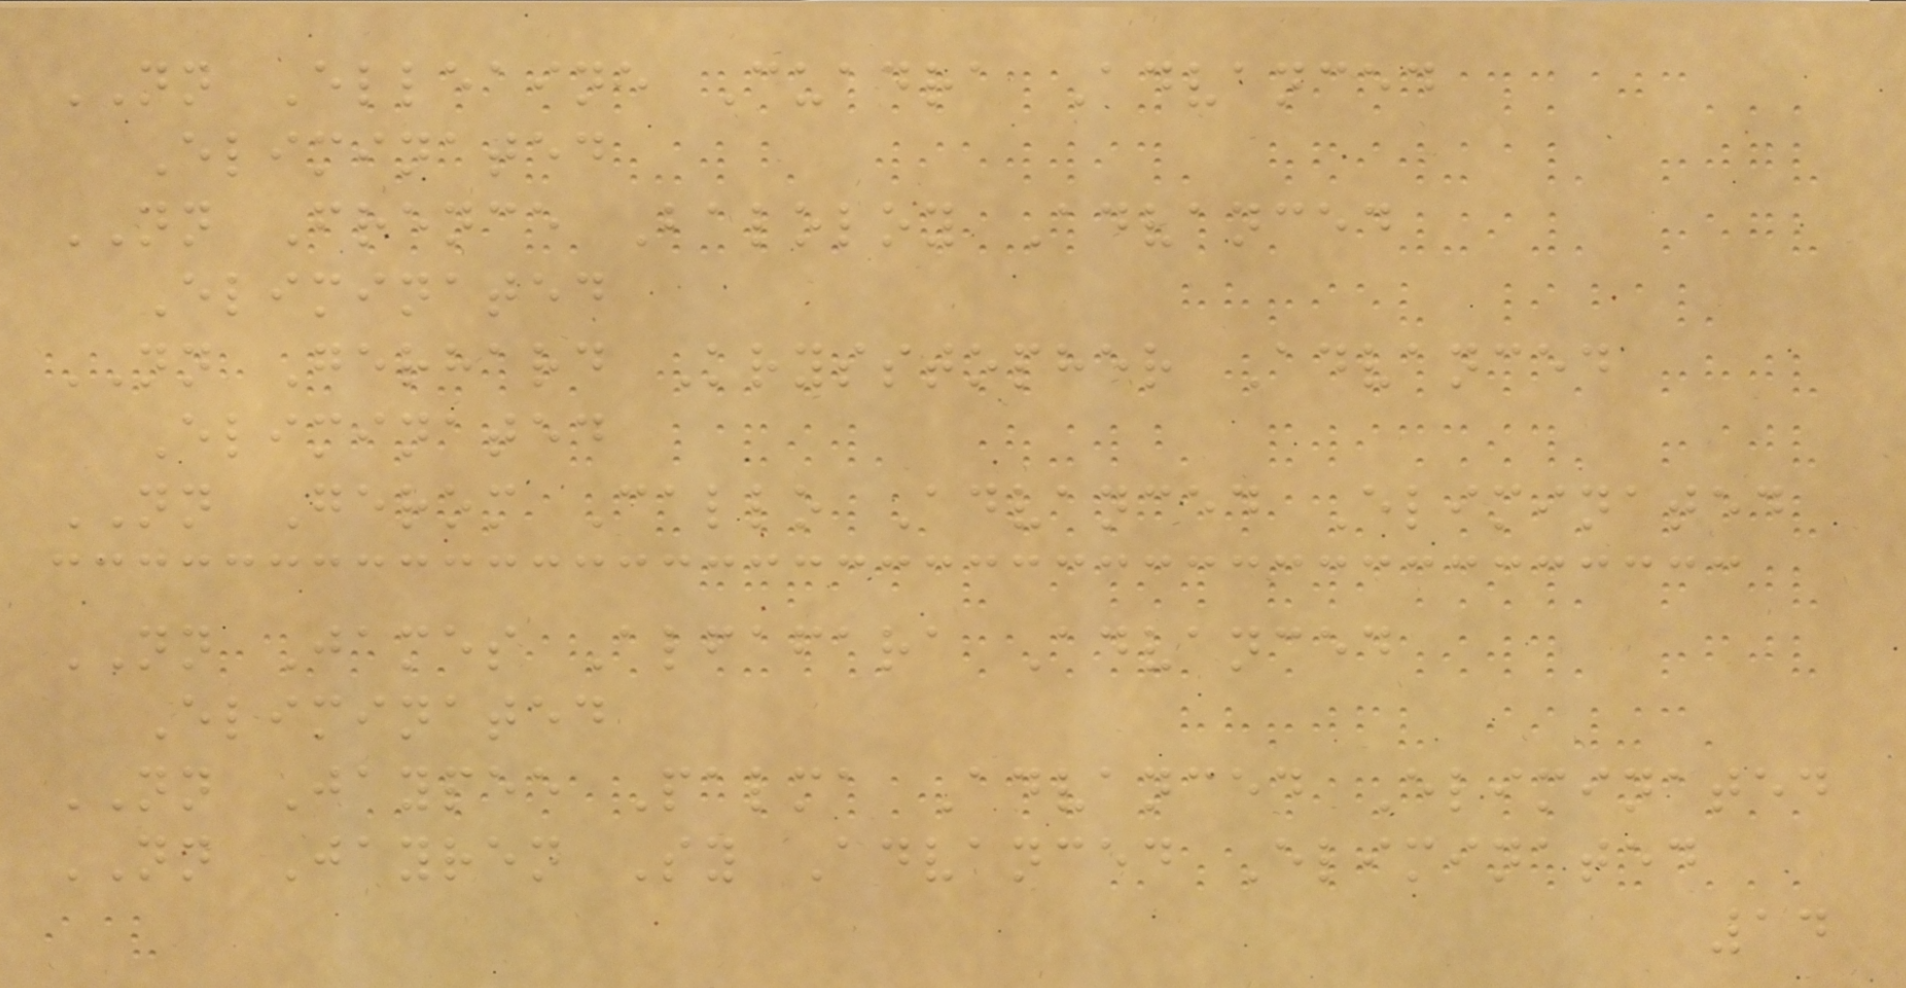NN Elleaine Cuadra Advanced
Eliminated
NN Frence Baloloy Advanced
Eliminated
NN Gerhard Krysstopher Advanced
Eliminated
NN Gerom Callo Advanced Eliminated
NN James Alfafara Advanced
Eliminated
NN Jaypee Palma Advanced Eliminated
NN Jayren Sy Advanced Eliminated
14
